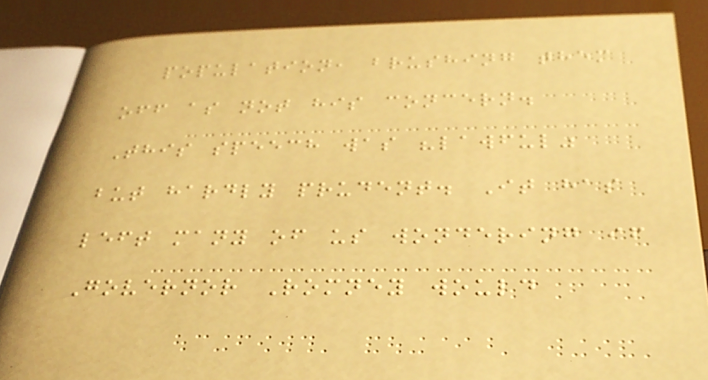population, brushing them
off as not his concern.
This speech was "lawful"
but hardly prudent. It has
left many of us wondering if
Governor Romney would
